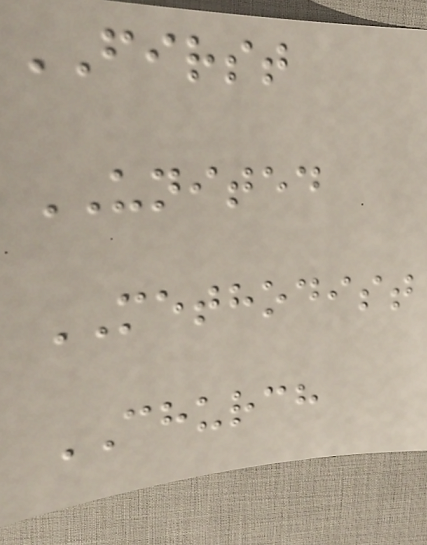FIRST
UNITED
METHODIST
CHURCH
